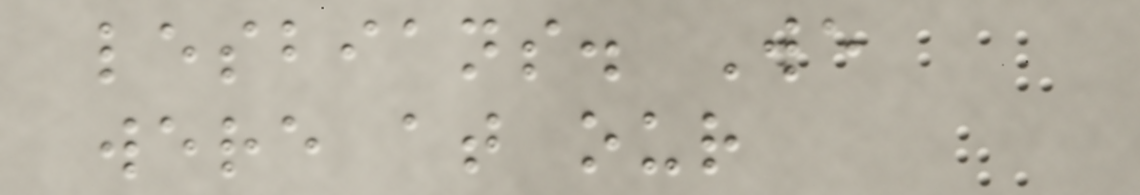lesbians. We
were at our
